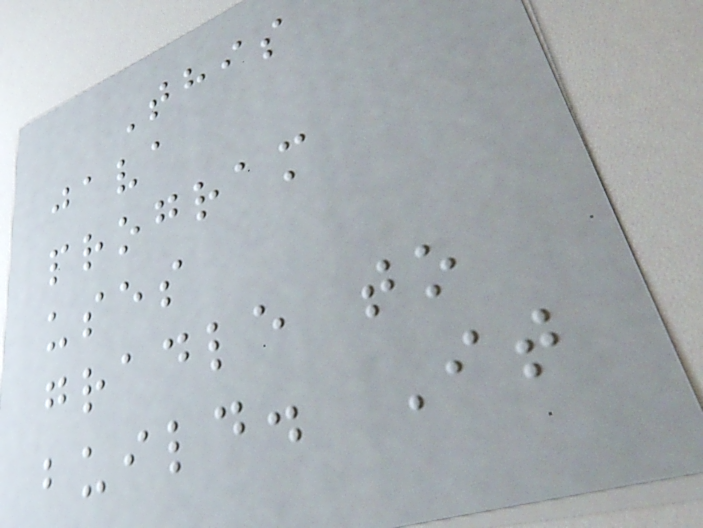This
java
program
uses
gradle to
build. It
